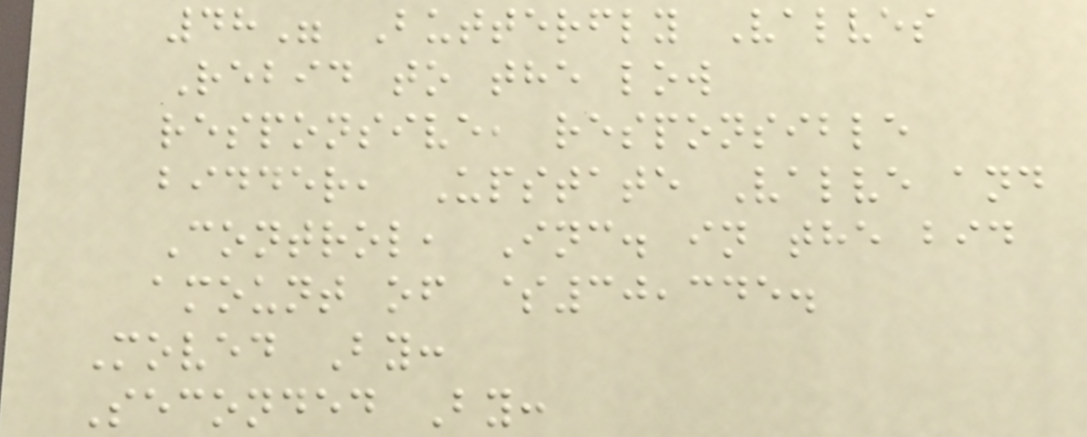48" Butterfly Valves
Rebid to the low
responsive, responsible
bidder, Upstate Valve and
Control, Inc. in the bid
amount of $30,345.
Moved By:
Seconded By:
